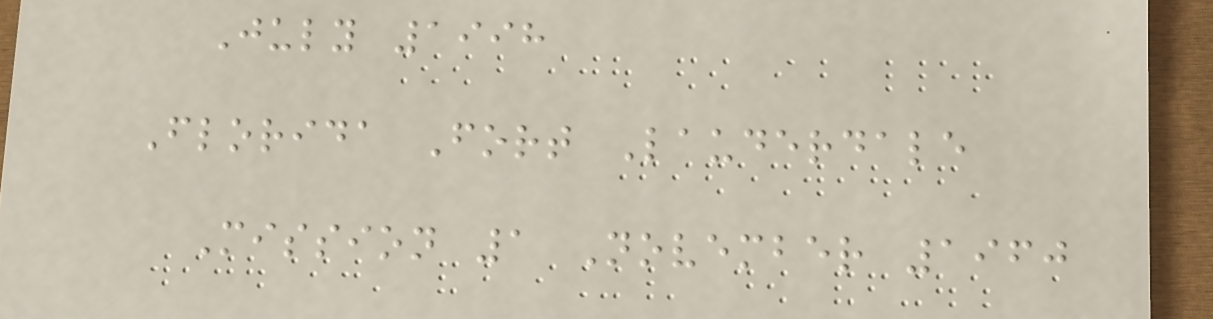July 1998
Florida Fort Lauderdale
Mission 1 November 1960
